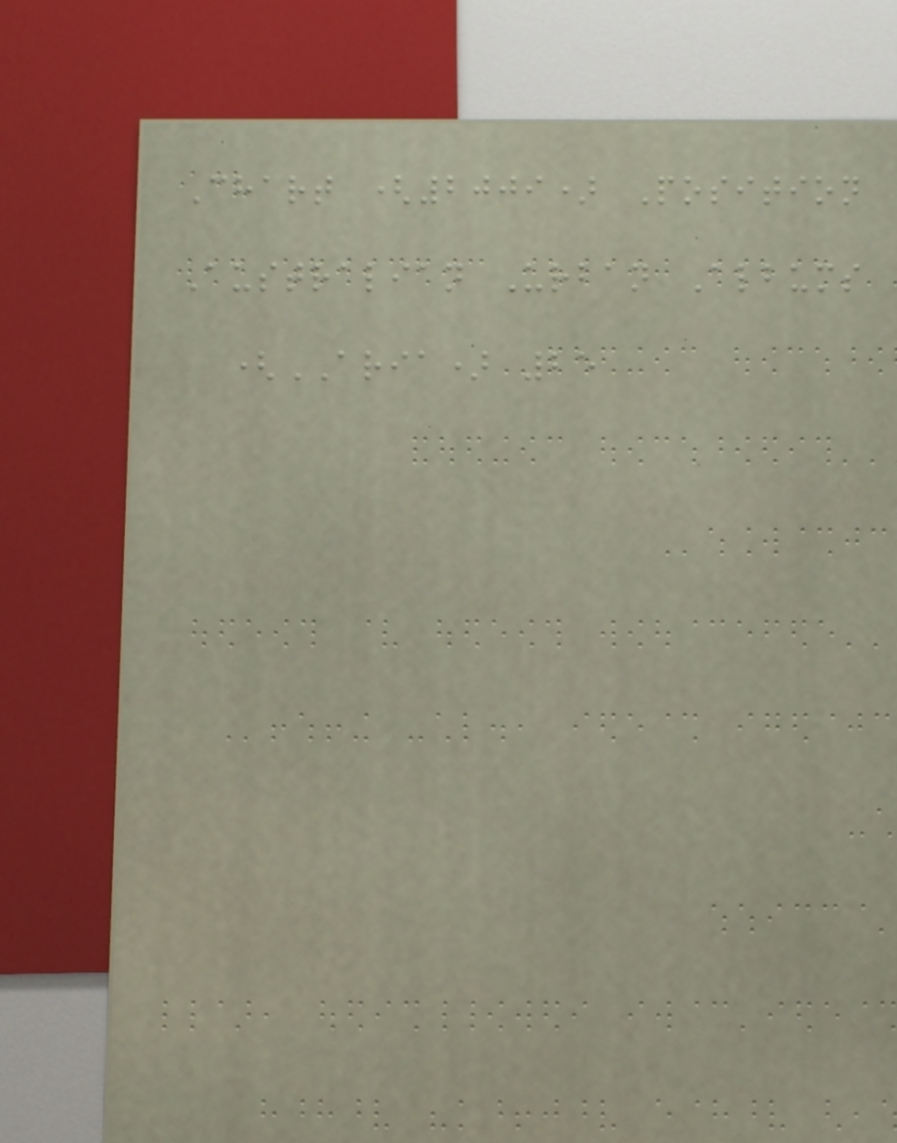Chart (2009) Position
Australian Urban Albums
(ARIA) 25
